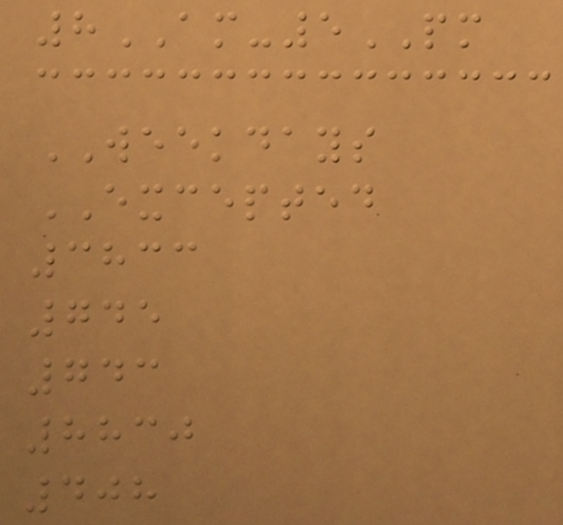8AM-5PM
WEEKDAYS
EXCEPTED
3833
745
743
8830
408
